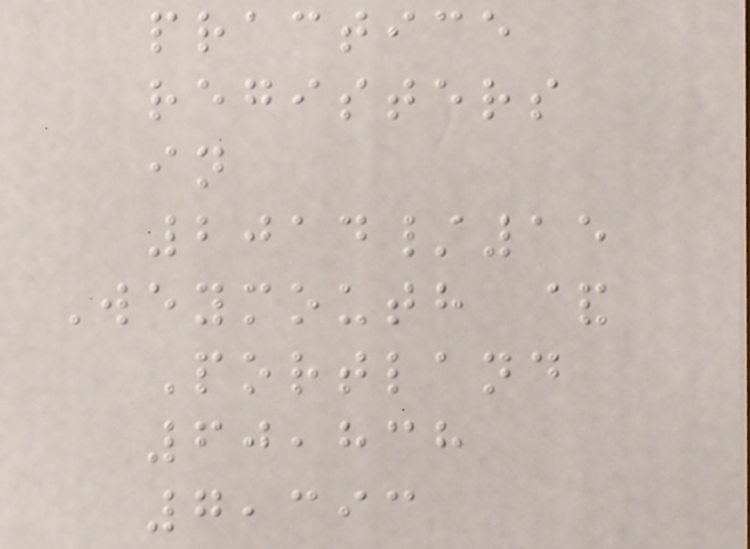practice
registers
in
2014/15
Weymouth &
Portland
60,838
7,393
